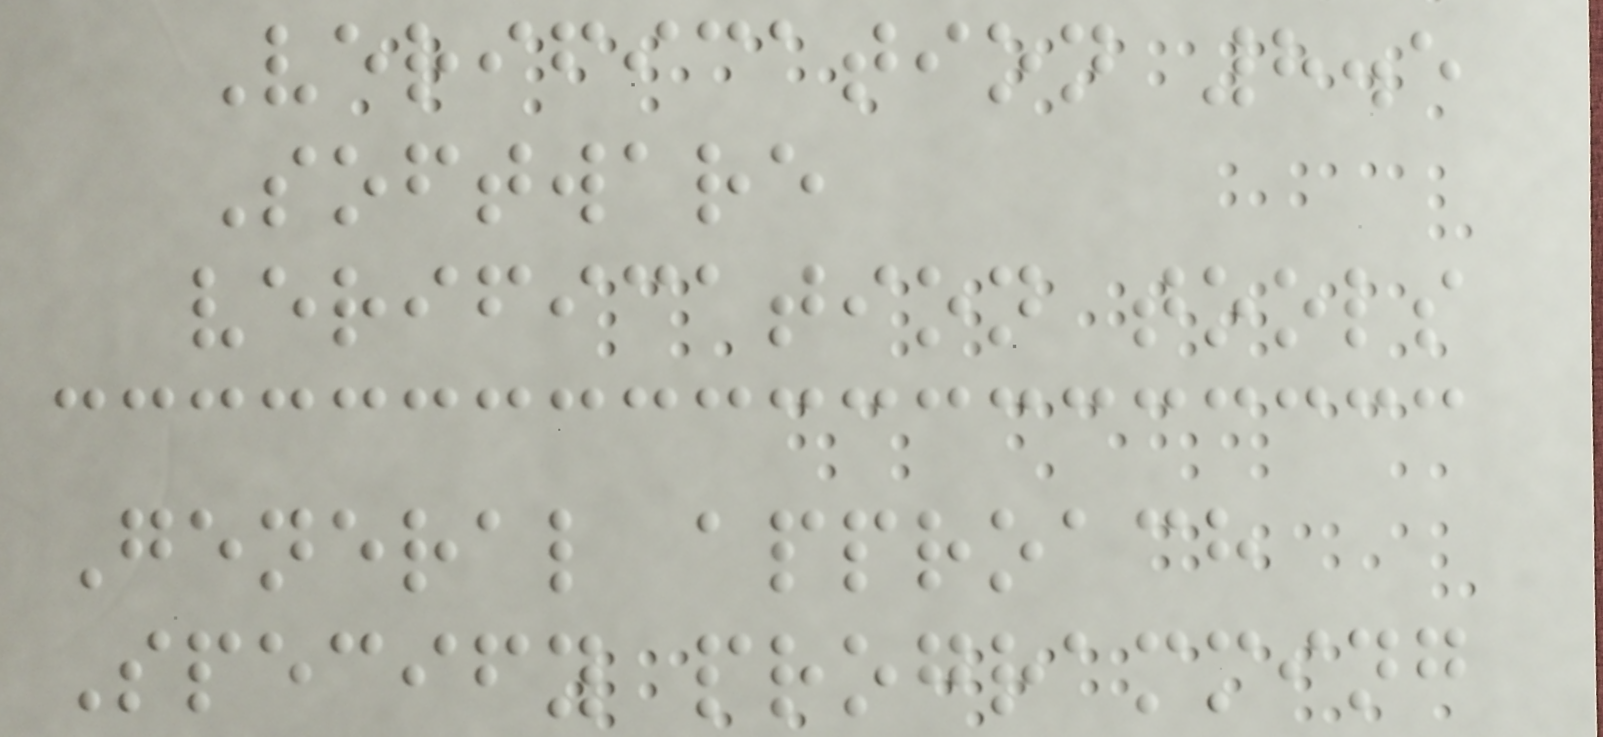Verification 8.5
Software
verification tools
General approach
Specify programming
